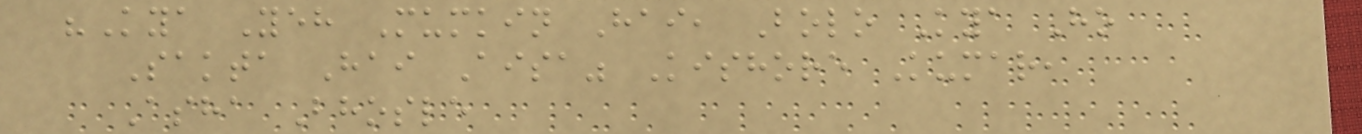"Kya Yeh Mumkin Hai, Bolo Kya Ho
Sakta Hai Aisa" Kishore Kumar,
Asha Bhosle
